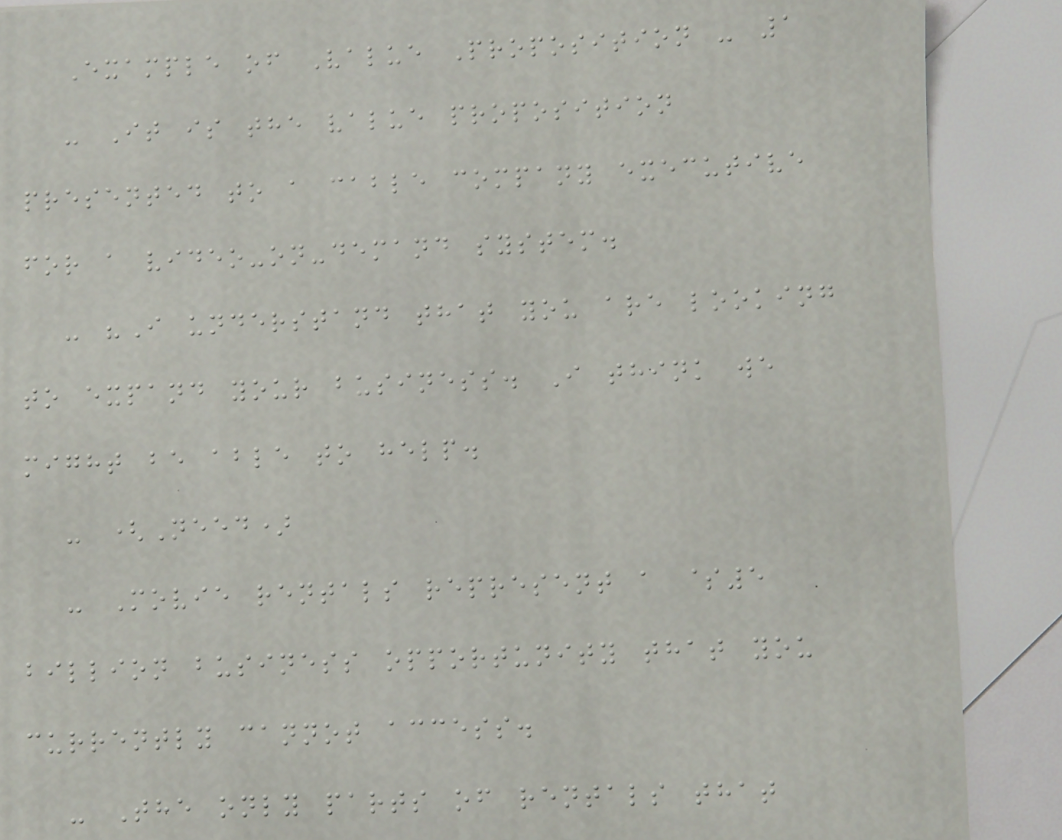Example of Value Proposition - 1
- It is the value proposition
presented to a cable company executive
for a video-on-demand system.
- "I understand that you are looking
to expand your business. I think we
might be able to help.
- (Need)
- Movie rentals represent a $5
billion business opportunity that you
currently cannot access.
- The only parts of rentals that
